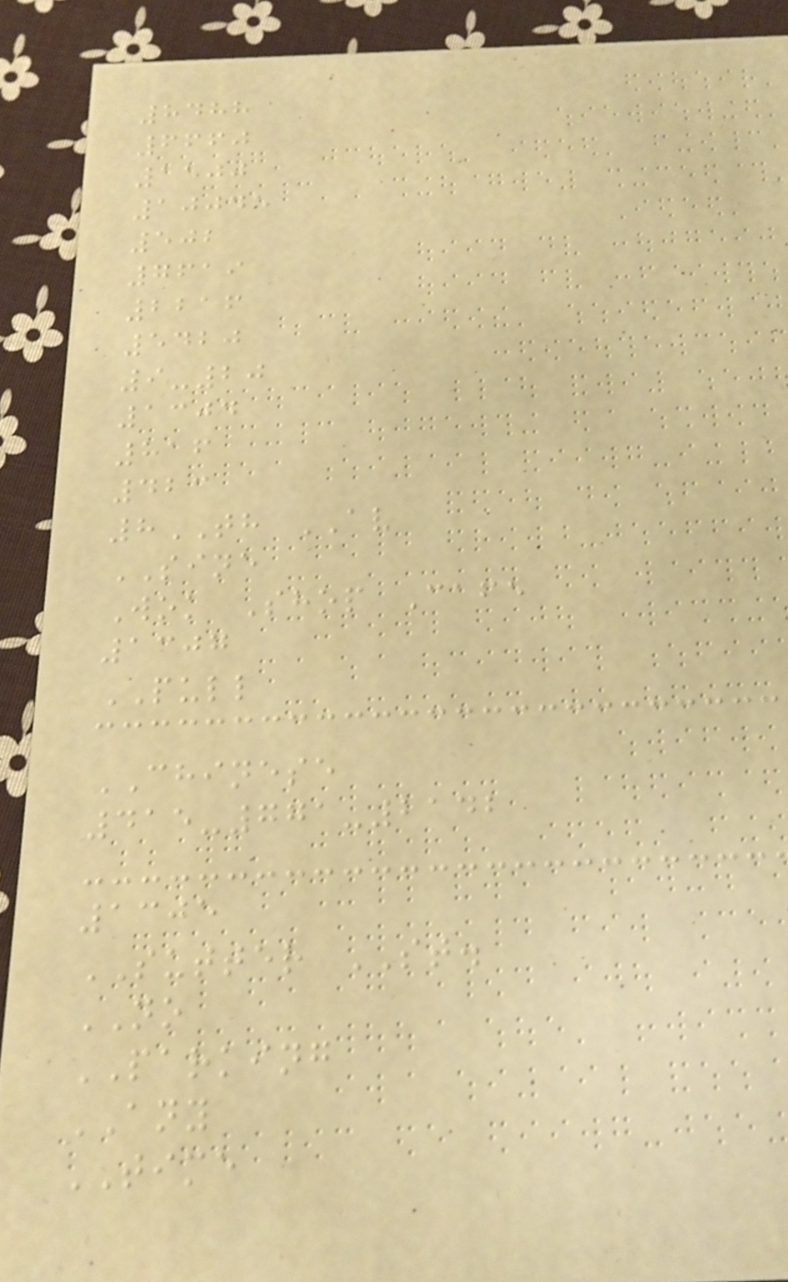8488
6660
1500
10045
502
7619
2216
5420
9-20
1304
816
423
8TH AV
SINE
Wok Shop Cafe
1307
PULL
CHINESE
415-771-2142
1305
SUTTER ST.
NO
PARKING
ANY
TIME
